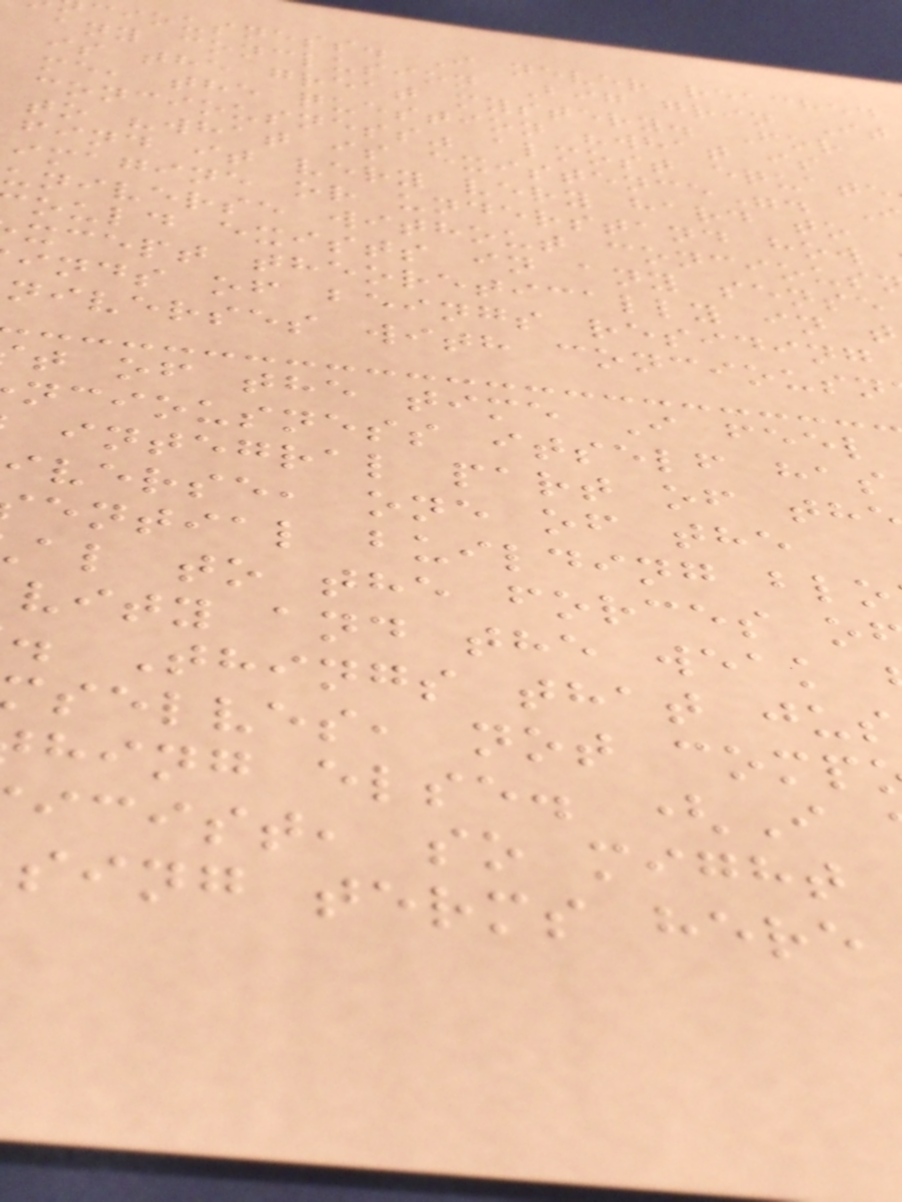ciousness. I never reached
any conclusion Big grin It
is the great mystery. For
me, the question "what is
conciousness" almost equate
to "what is existence".
find it very very hard to
imagine or understand how
universe without concious
ould exists in any sense
xcept theoretically in t
inds of beings residing
niverses with conciousn
t of the time I feel
nciousness itself has
integral part of th
iverse, one of the
ential building blo
al to the forces o
vity and the weak
. Things that jus
selves, not comp
hing else. (I
icist, so might
sing terms here
